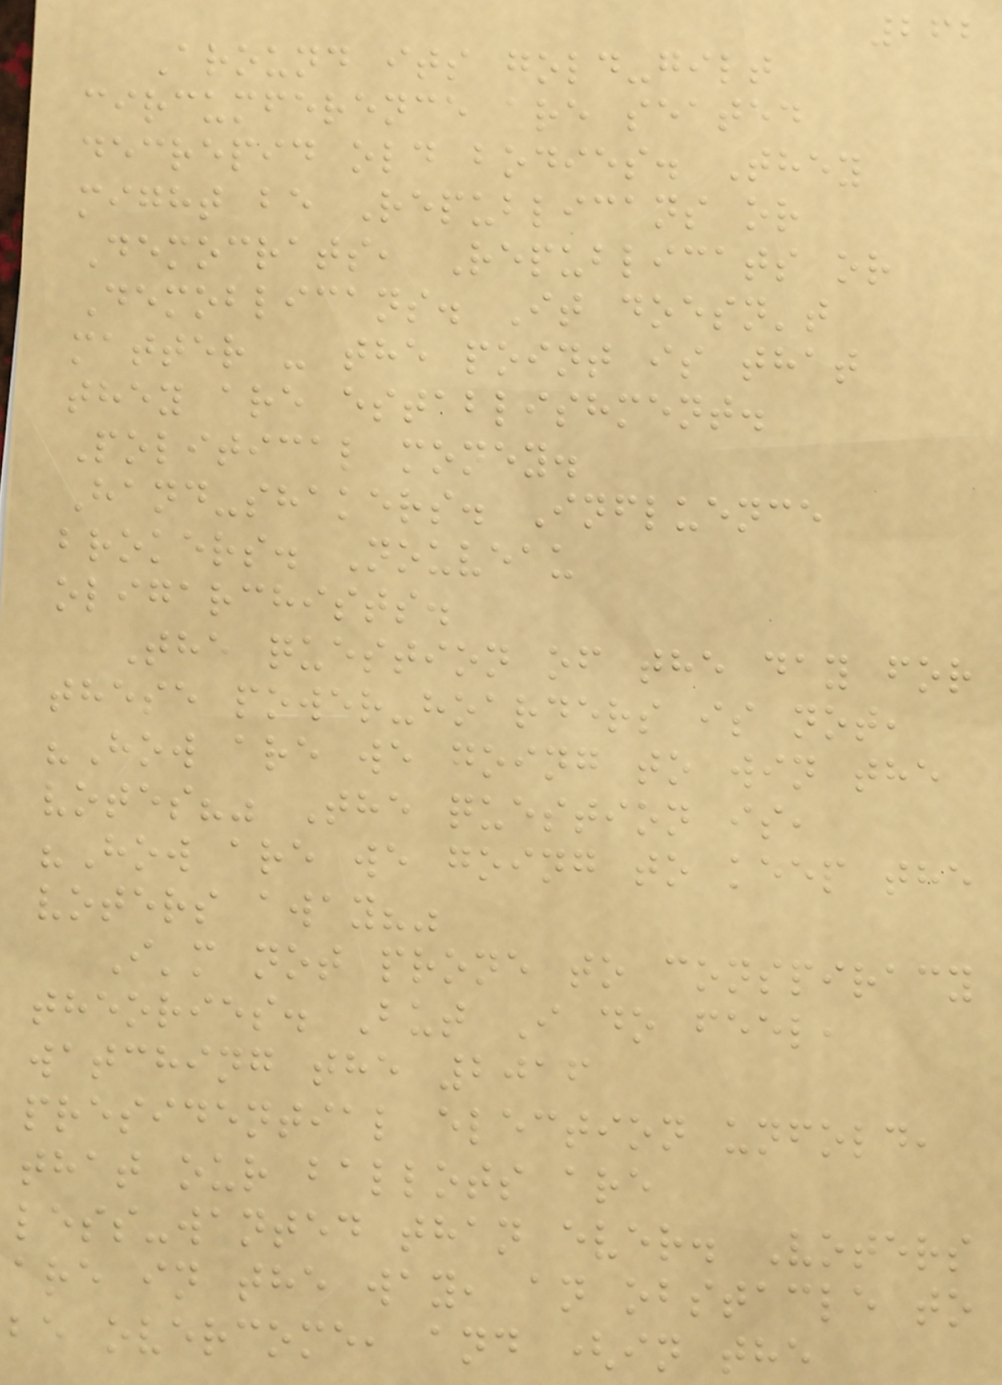262
Around its gold-gilt
circumference are seated
decrepid old bodies. They
might be Republicans or
Democrats, Republicats or
Demoblicans. It doesn't
matter - the point is that
they are establishment.
Political money.
Hand-shakers. Influence
brokers. Nouveau
oligarchists.
The question of the day for
these power-hoarders is not,
"How are we going to win the
votes?" The question is,
"How are we going to keep the
voters away?"
I'm not prone to conspiracy
theories. But I do feel,
watching the 2016
presidential election unfold,
that our ballots are
less-wanted than ever. Voters
are in the way, an obstacle to
be overcome, and (in the
